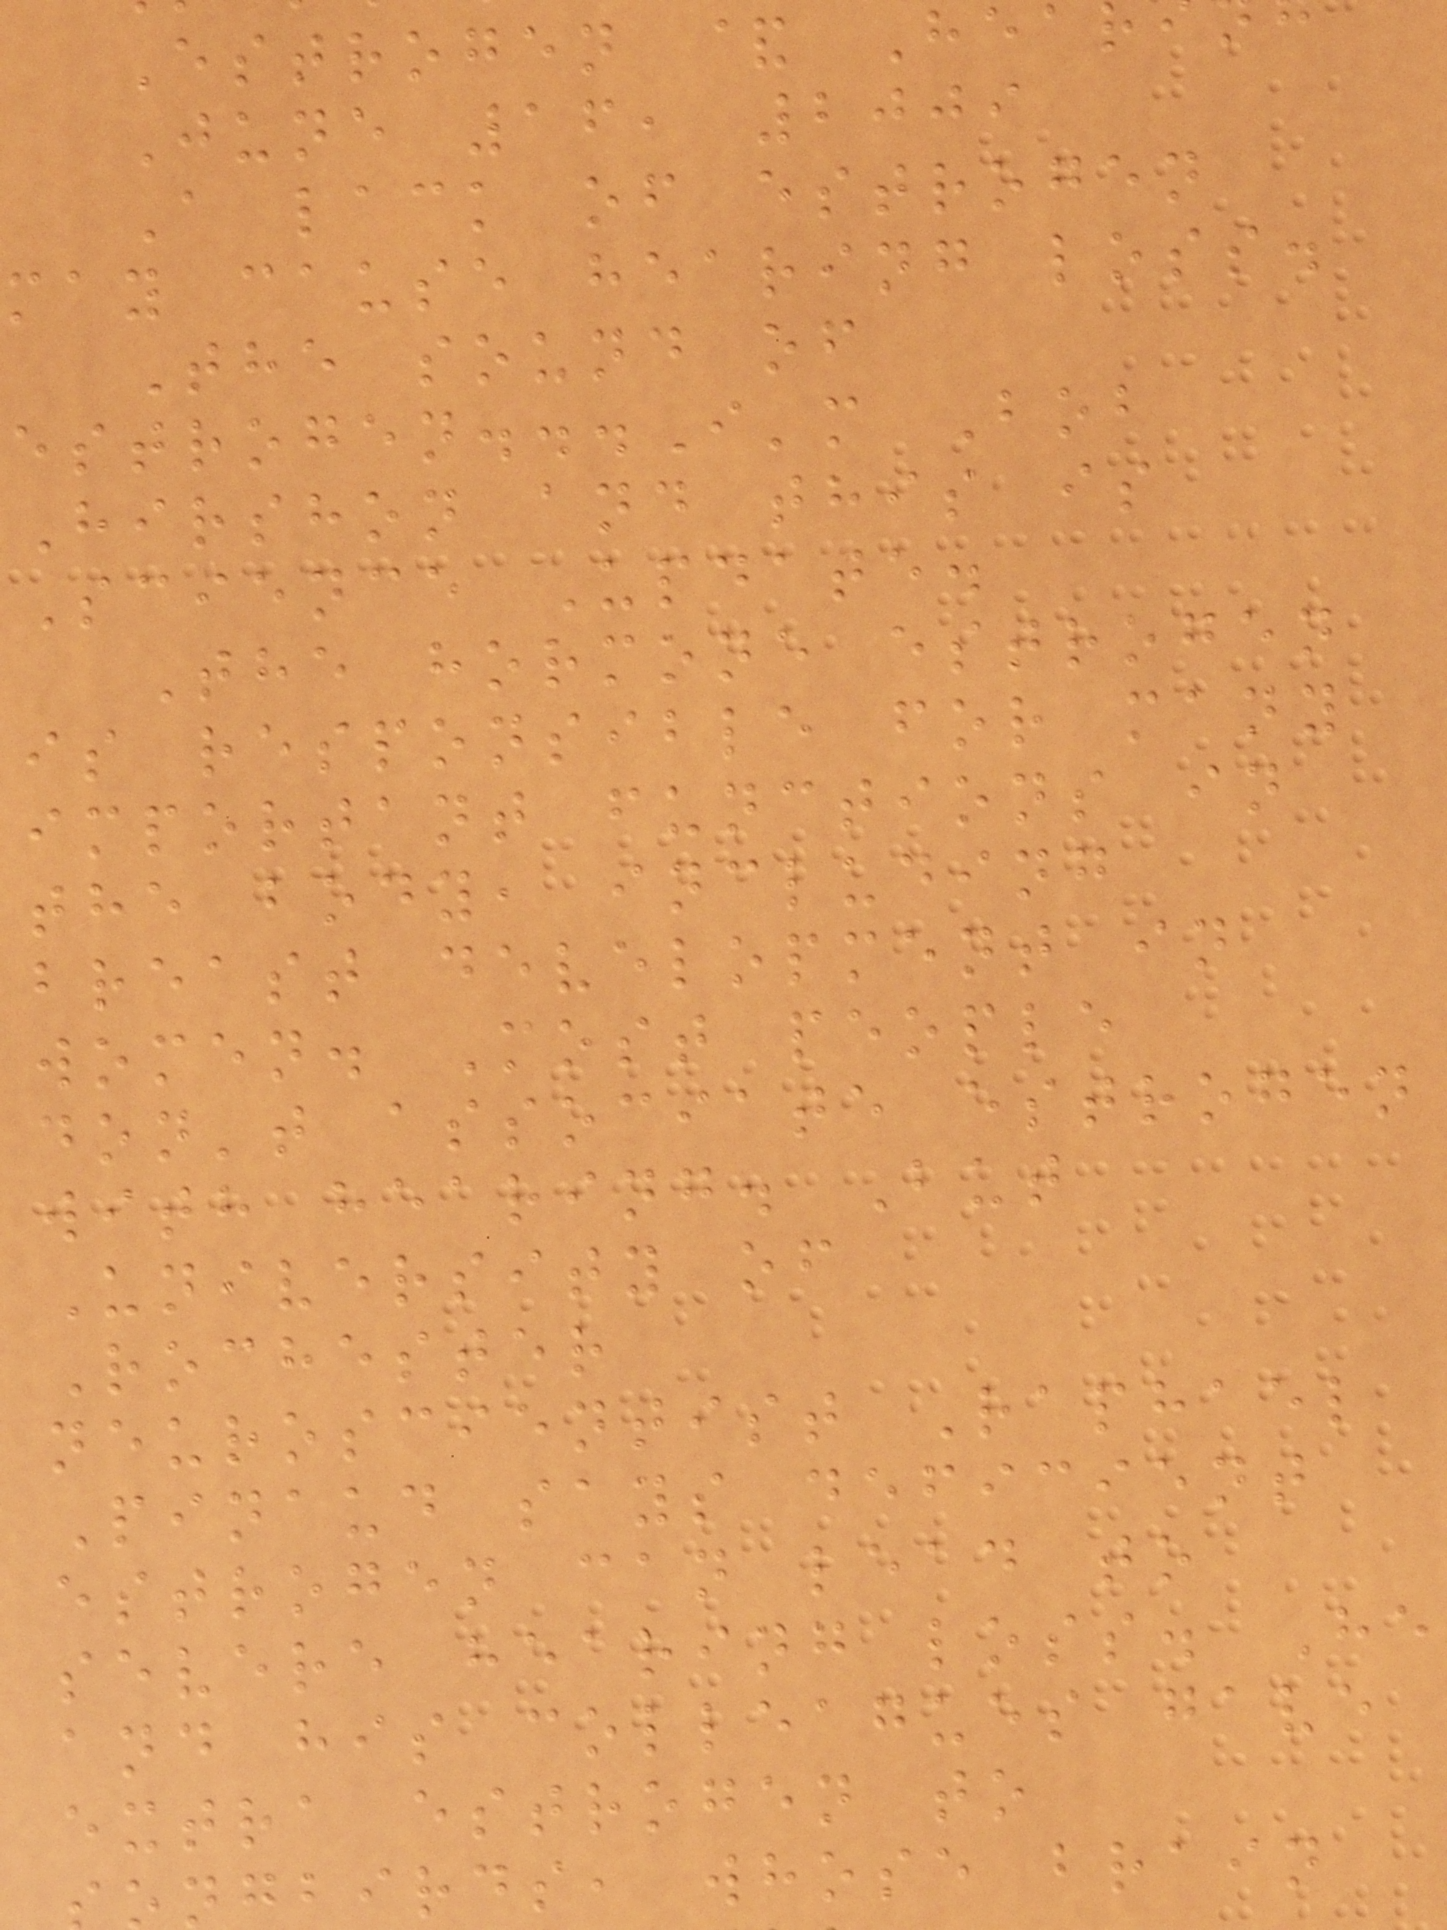Estrogen & Hea
June 16, 2009
A lack of estrogen
may cause hearing loss.
The sound of
estrogen...I'm Bob
Hirshon and this is
Science Update.
The hormone estrogen
is responsible for many
important functions in
the body, including
breast development in
women. Most people
don't associate estrogen
with hearing. But
University of
Rochester
neuroscientist Raphael
Pinaud says deficient
estrogen can lead to
severe hearing loss. He
and his colleagues gave
extra estrogen to
ngbirds, whose brain
